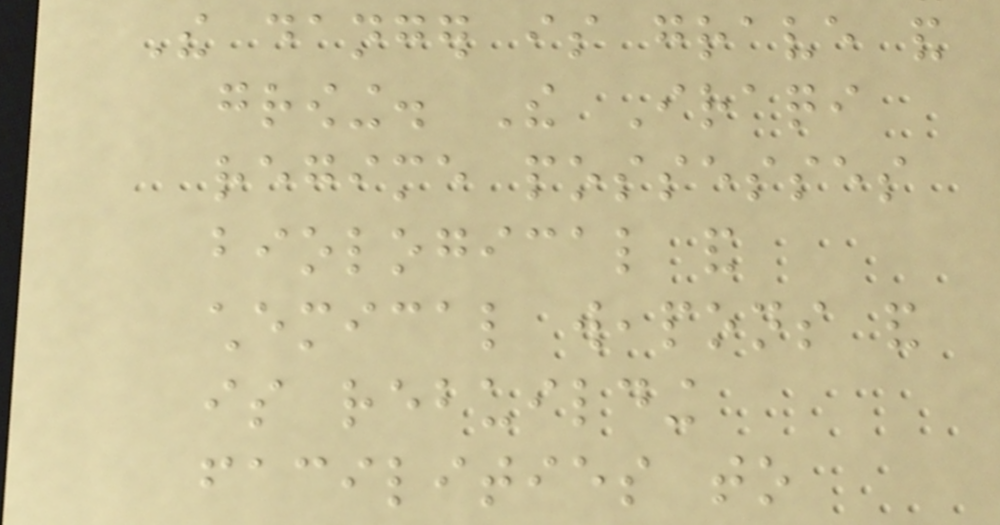The danger is grave and
growing. The Iraqi
regime possesses
biological and
chemical weapons and
is rebuilding
facilities to
